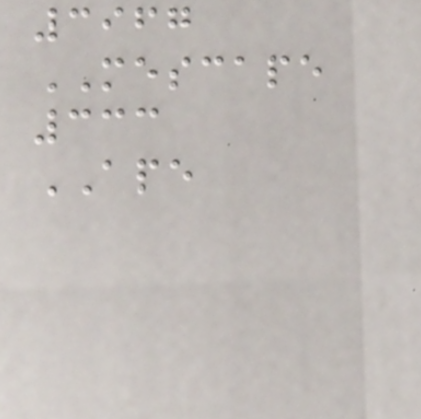3967
MESCAPE
333
APE
